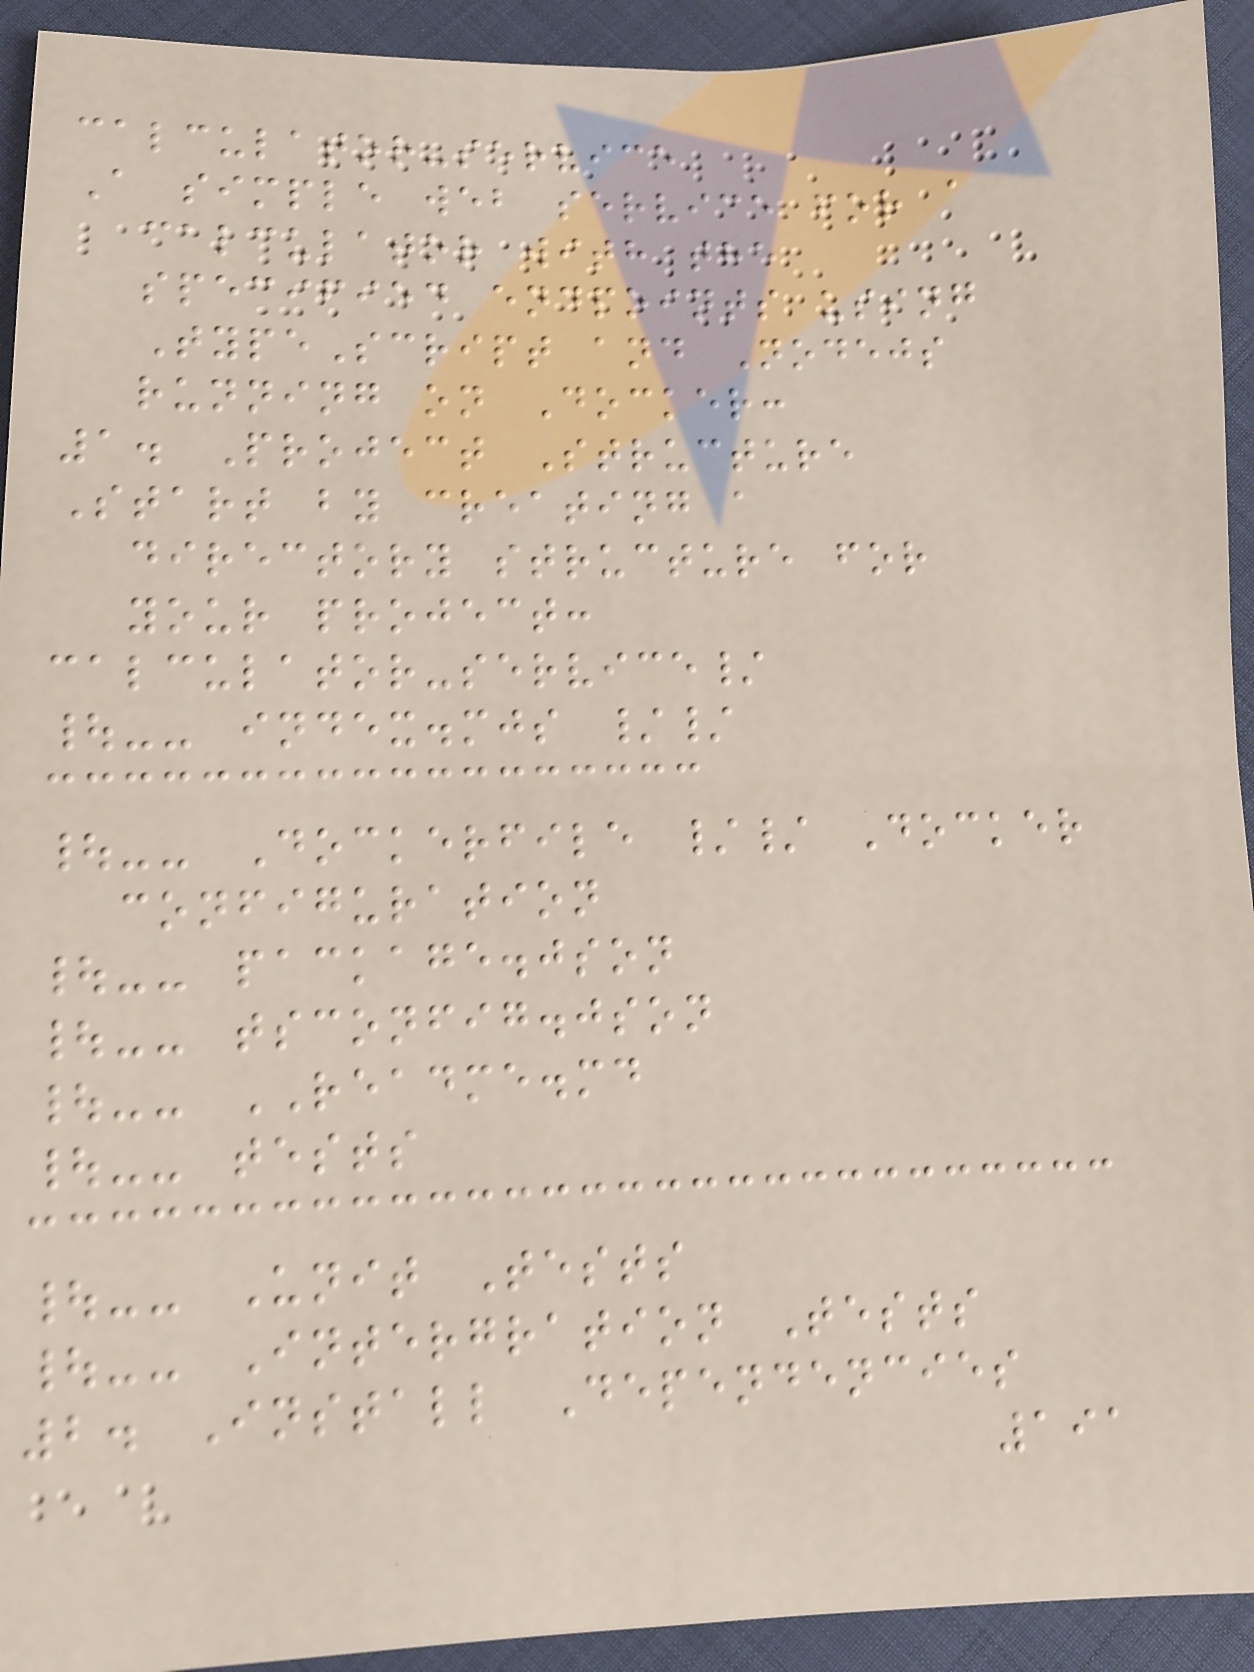calculator-service
A simple web service for a
calculator with the
specified endpoints using
TypeScript and Nodejs
running on Docker:
1. Project Structure
Start by creating a
directory structure for
your project:
calculator-service/
|-- index.mjs //
|-- Dockerfile // Docker
configuration
|-- package.json
|-- tsconfig.json
|-- README.md
|-- tests
|-- Unit Tests
|-- Intergration Tests
2. Install Dependencies
191
